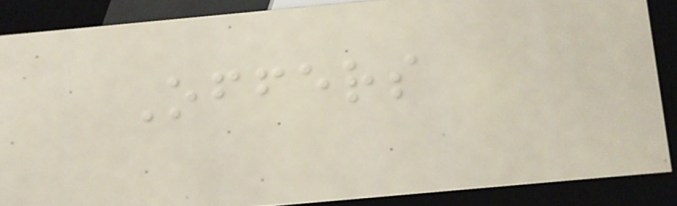Offers
